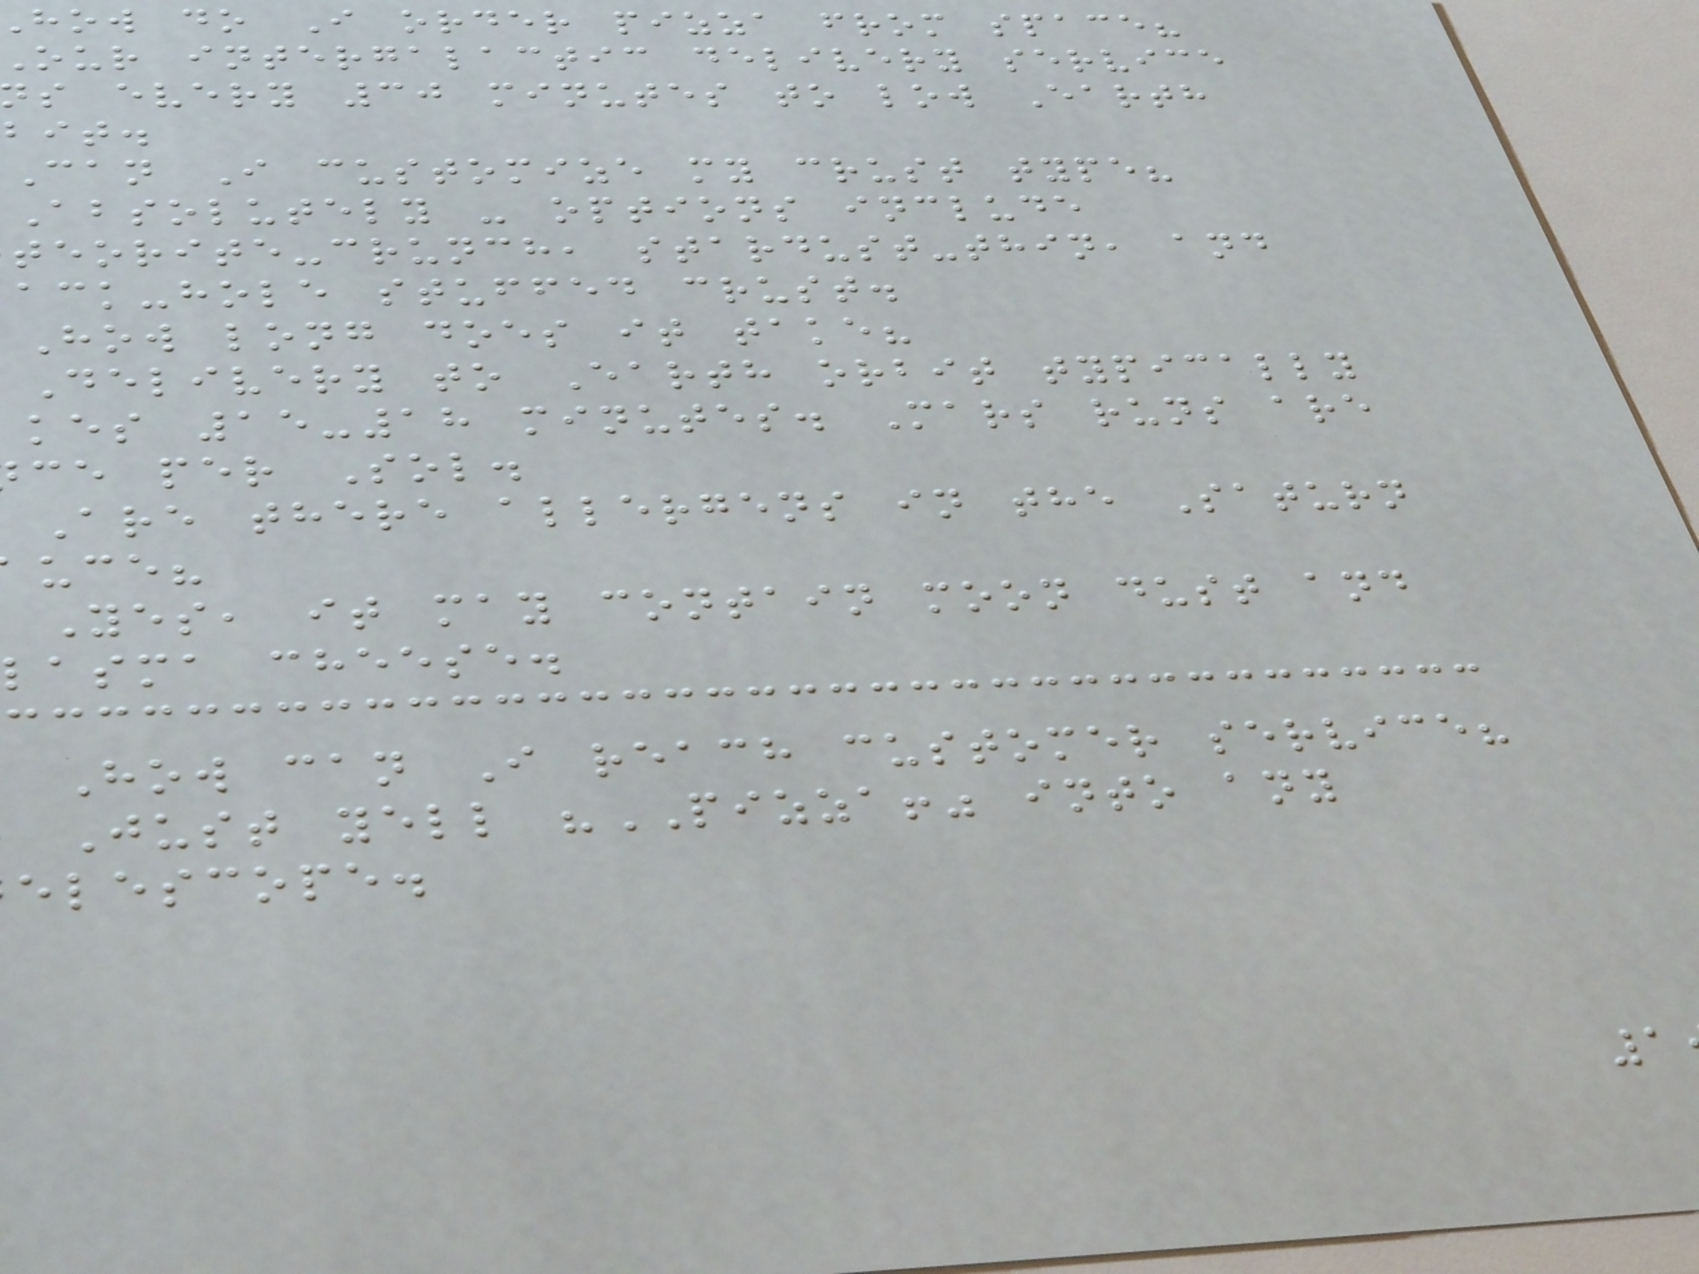how do I order pizza from space?
our intergalactic delivery service
s every 30 minutes to low Earth
bit.
Can I customize my crust type?
Absolutely - options include
teorite-crunch, stardust-thin, and
ack-hole stuffed crust.
How long does it take?
Delivery to Earth orbit typically
kes 15-18 minutes. Mars runs are
ce per Sol.
Are there allergens in the Saturn
uce?
Yes, it may contain moon dust and
lasma cheese.
How can I reach customer service?
Just yell "PIZZA!" into any
elescope.
